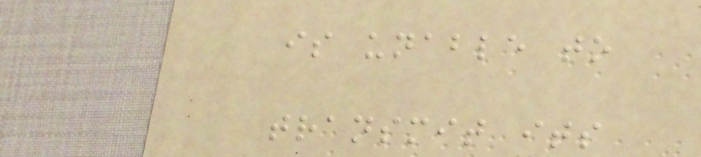is unable to
transmit its
